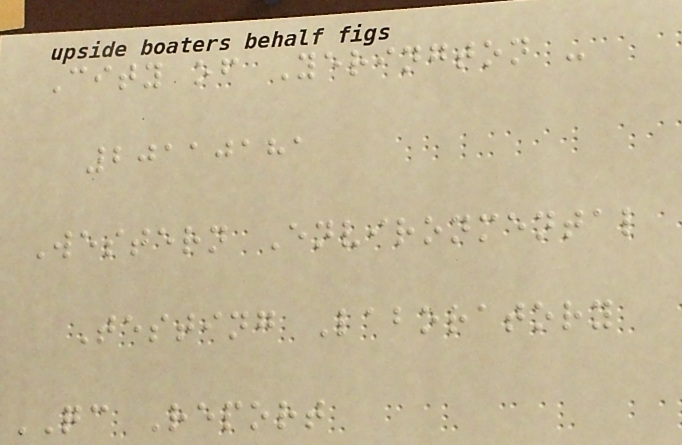City of Yerington -
20110181
Western Environmental
Testing Laboratory
QC Report
